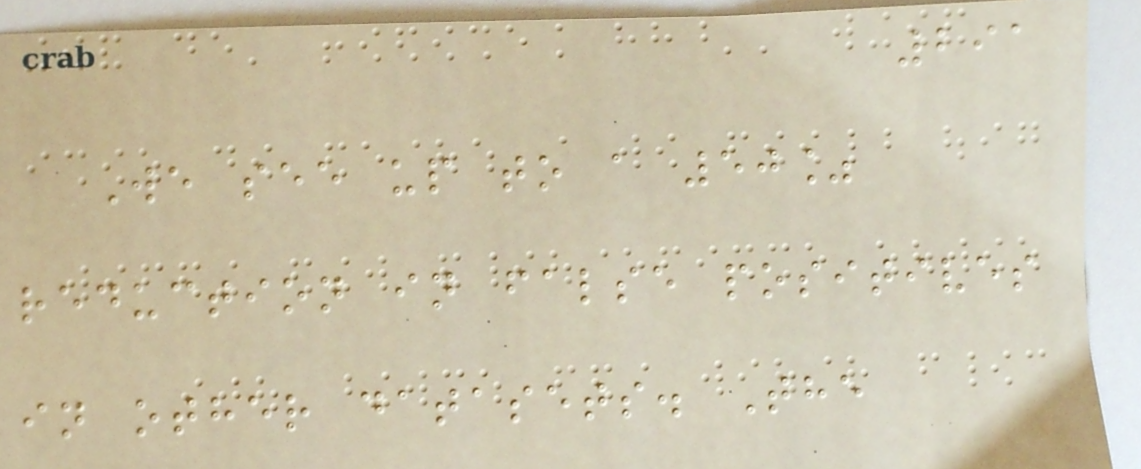291
We see up to a 50%
reduction in false positives
in other datasets. The
